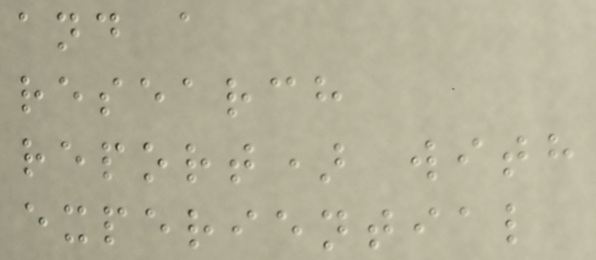and a
research
report) with
experiential
